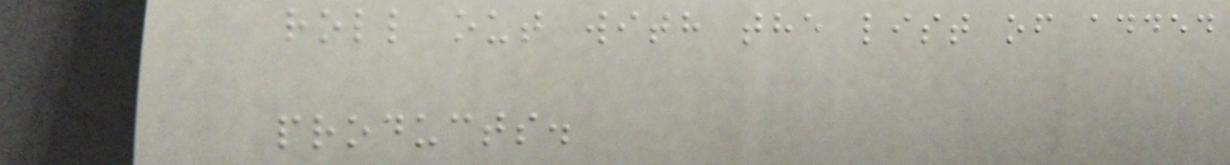roll out with the list of added
products.
